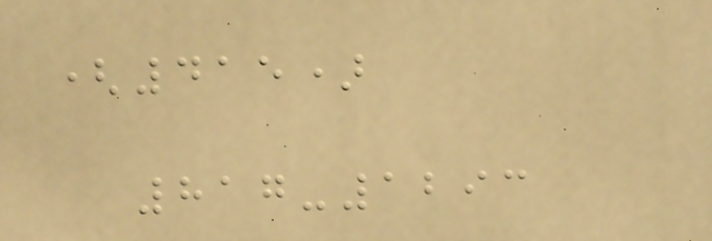(415)
817-1293
